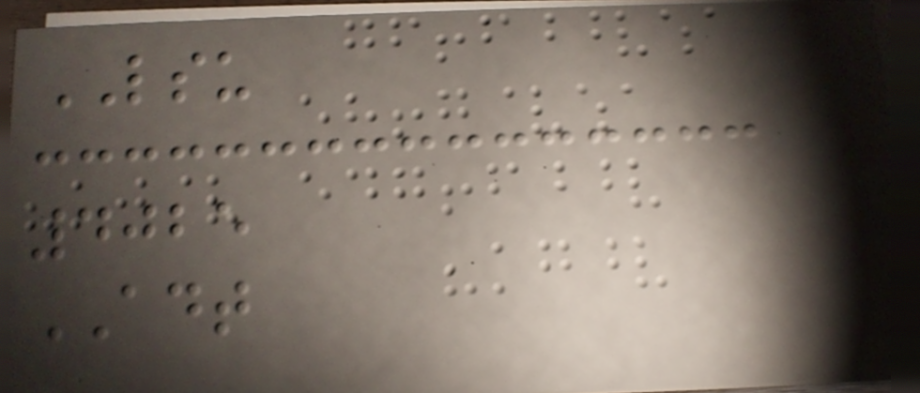LSU
4025
ADT
